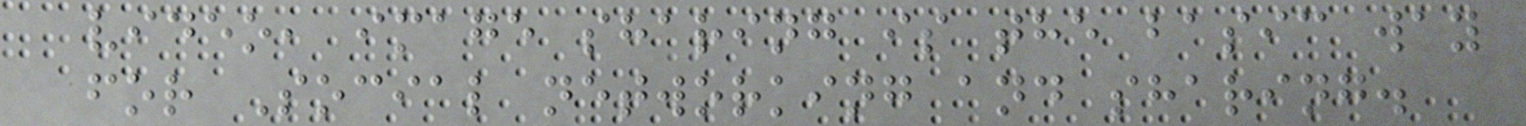video, image sharing is the basic way
for Social networking and sharing.
